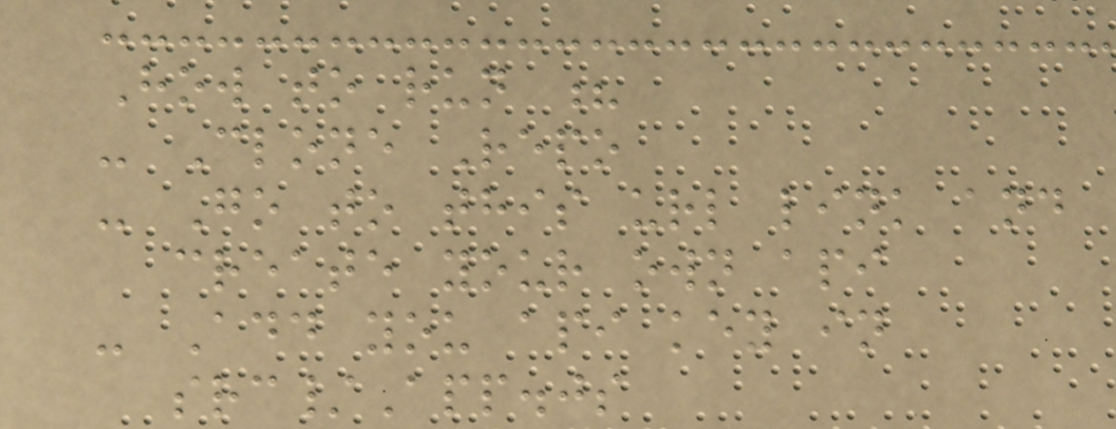How to run ?
- Clone Repo
- Go to this url link and
create your own api
- Add you api key in
src/App.js
